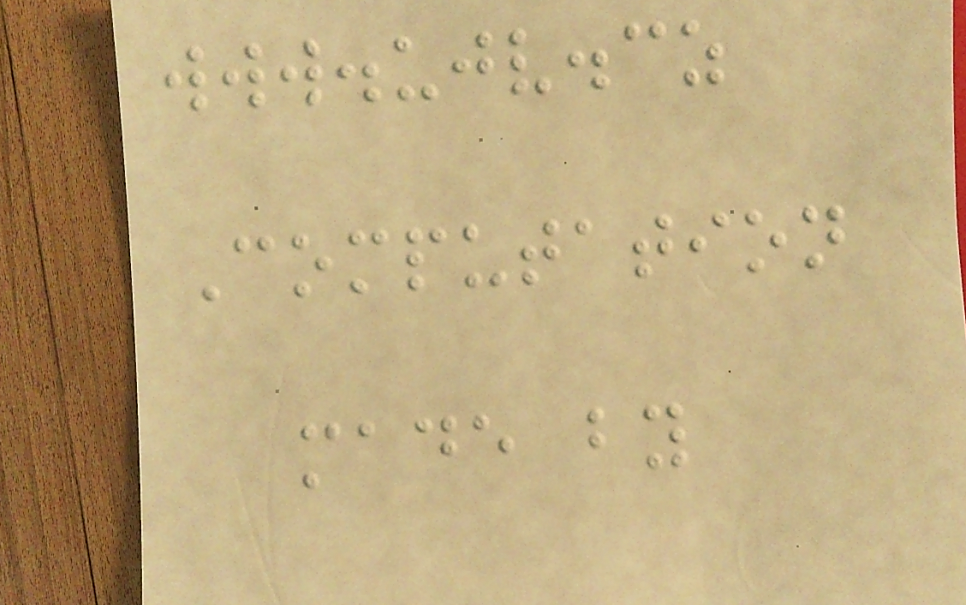www.ujv.cz
Computation
made by
